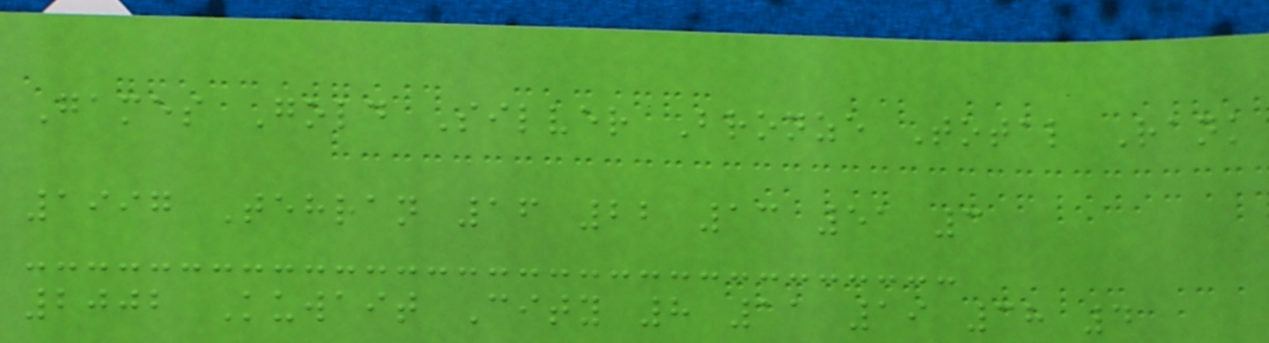Games Gold Silver Bronze Total Rank
1997 Tehran 16 22 13 51 3
2002 Kuwait City 8 11 19 38 4
